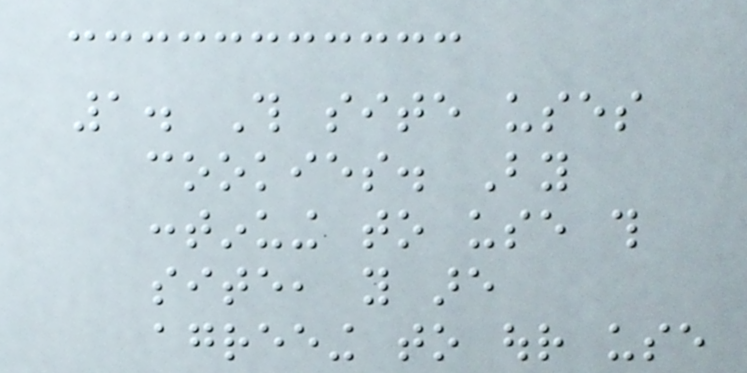1. This site uses
cookies. By
continuing to use this
site, you are
agreeing to our use
